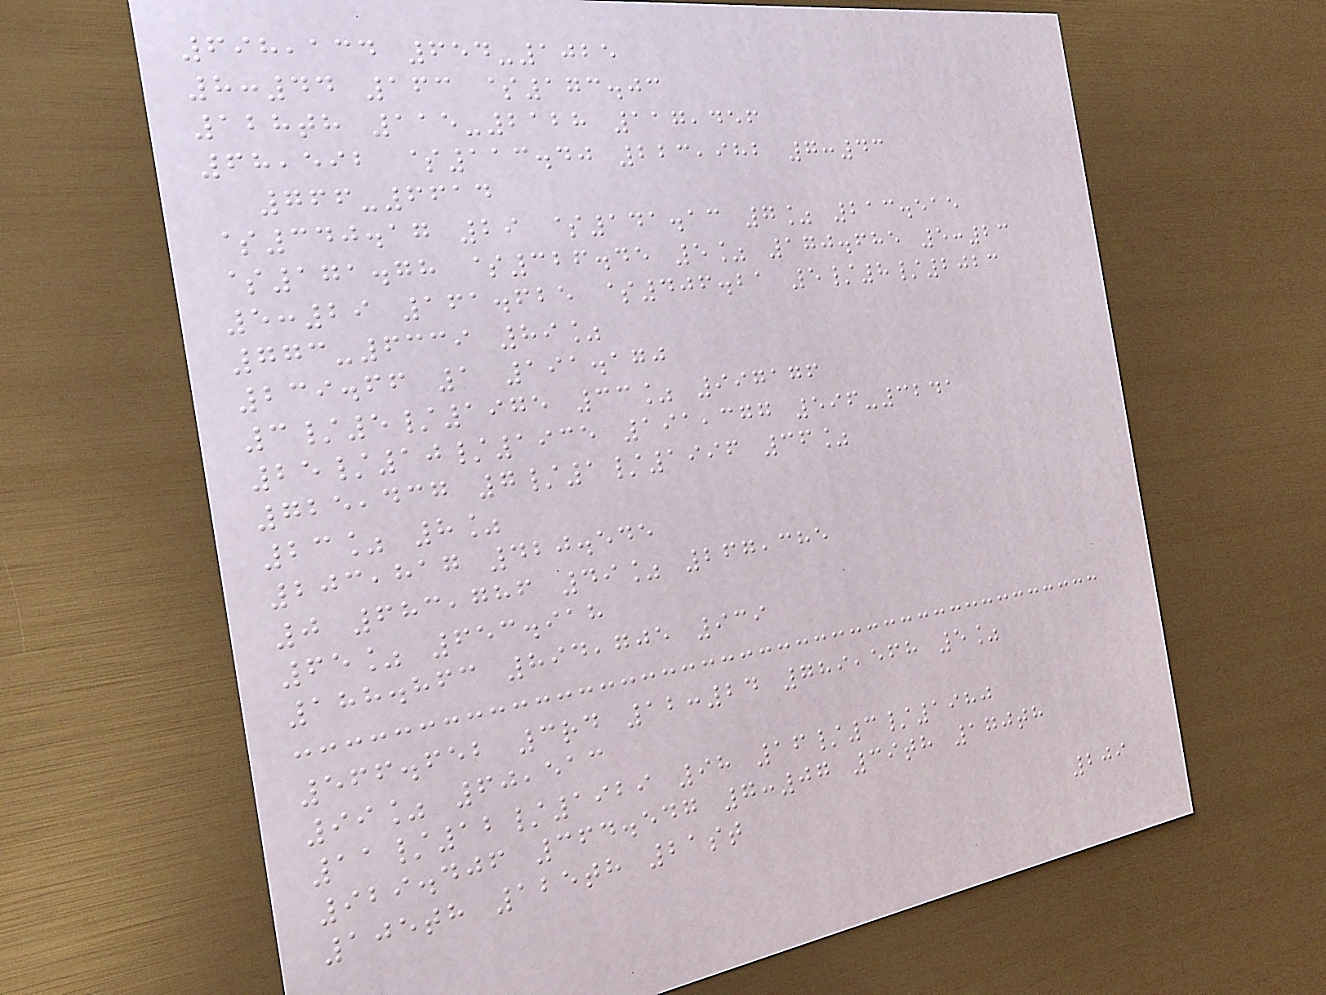698,134 654-1025
8:44 163 $173.03
128th 115-2128 117,456
68,592 $113.40 223,982 7:43
766-6614
$340.17 29 $141.13 7% 213.515
$171.78 $326.45 5% 170.685 5:23
5:29 161.625 $406.21 5/8/2023
773-6339 89%
239.66 1 191.170
3/5/1975 33% 997176
25/10/1935 191,377 596-3241
725,437 7/1/1996 36%
23% 8%
203,817 420.545
0 683,786 49% 267,385
65% 653.918
188.863 894,705 939
566.652 3rd 12:24 789,568 5%
99% 60,513
11/12/1929 98 16/3/1980
929.406 364.547 7:07 39th 170th
105th 125th 21st
209
